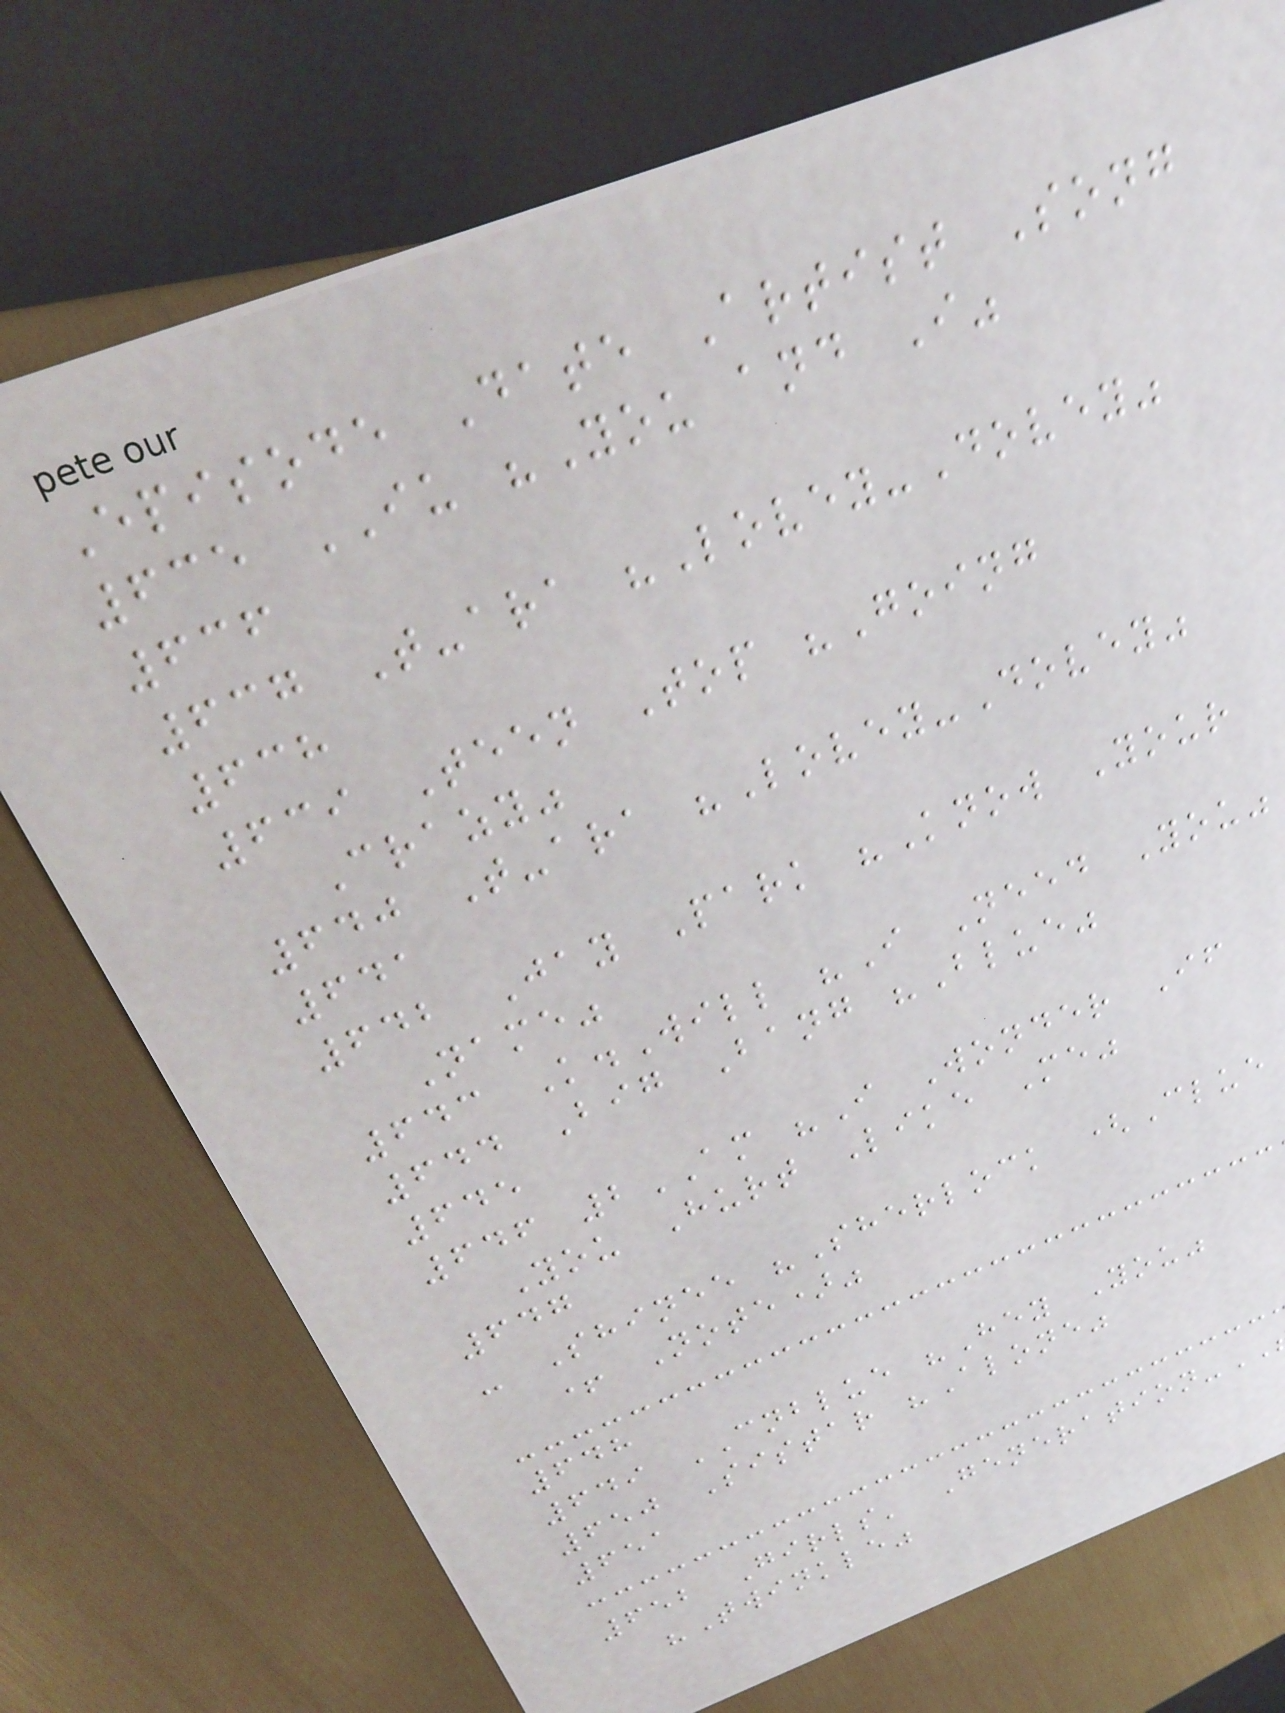Episode Date Artist Song
635 IU "You and I"
636
637 T-ara "Lovey-Dovey"
638
639 Teen Top "Going
Crazy"
640 T-ara "Lovey-Dovey"
641
642 Jay Park "Know Your
Name"
643 K.Will "I Need You"
644 Big Bang "Blue"
645
646 2AM "I Wonder If
You Hurt Like Me"
647
- Shinee "Sherlock (Clue
+ Note)"
648
649 CNBLUE "Hey You"
650 Sistar "Alone"
651
652 Girls' Generation-
"Twinkle"
